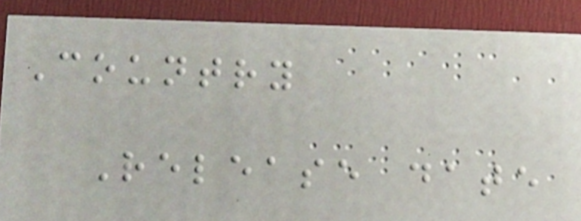Country
Release date
